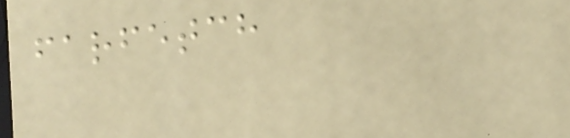farfetch
